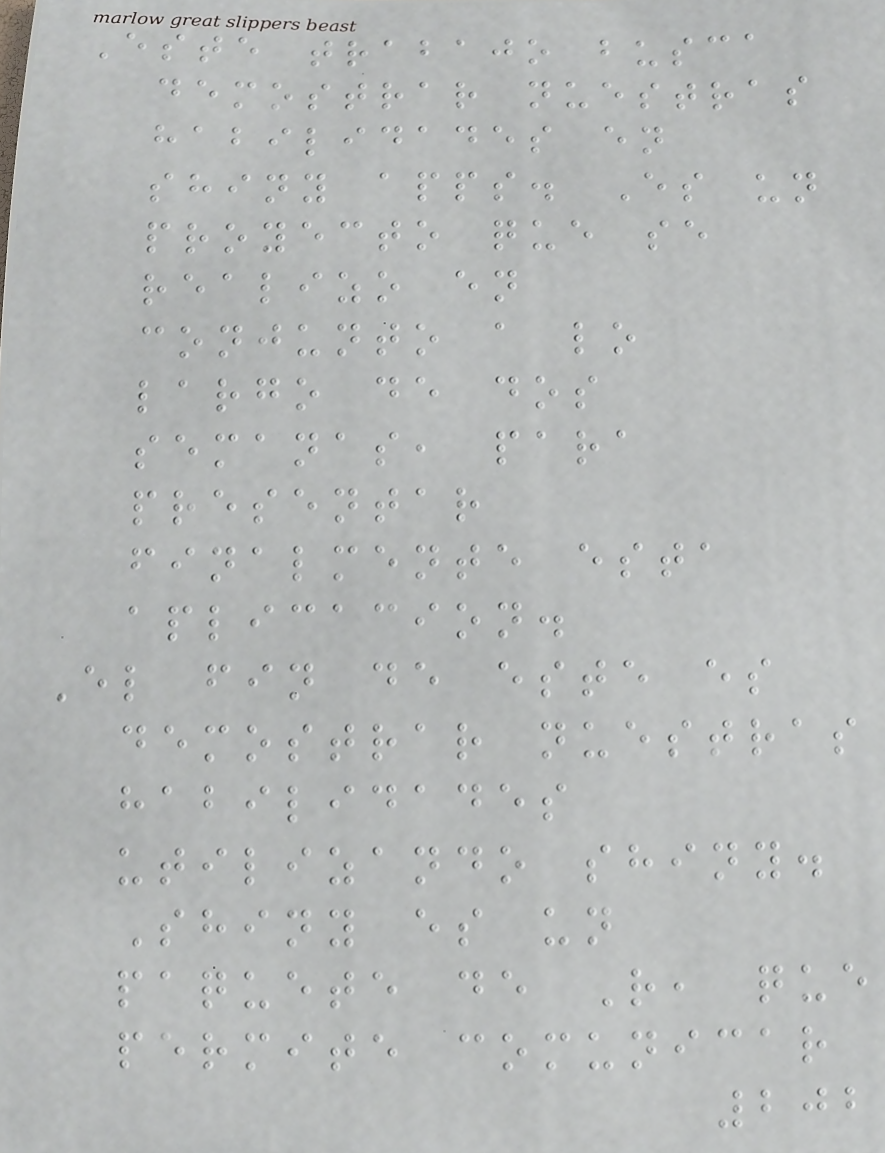Este trabajo busca
demostrar nuestras
habilidades en
shiny apps. Es un
proyecto que se
realizo en
conjunto a lo
largo de dos
semanas, para
presentar
finalmente esta
aplicacion.
El fin de este es
demostrar nuestras
habilidades
utilizando shiny.
Shiny es un
paquete de R, que
permite comunicar
202
